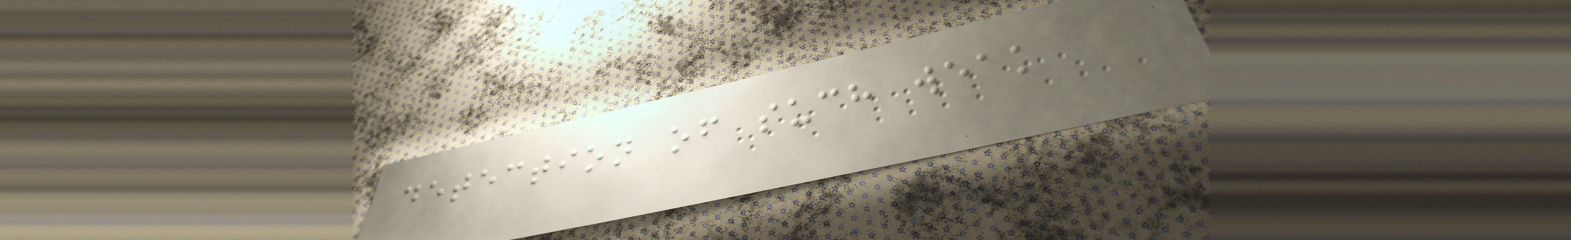detection of such weak
